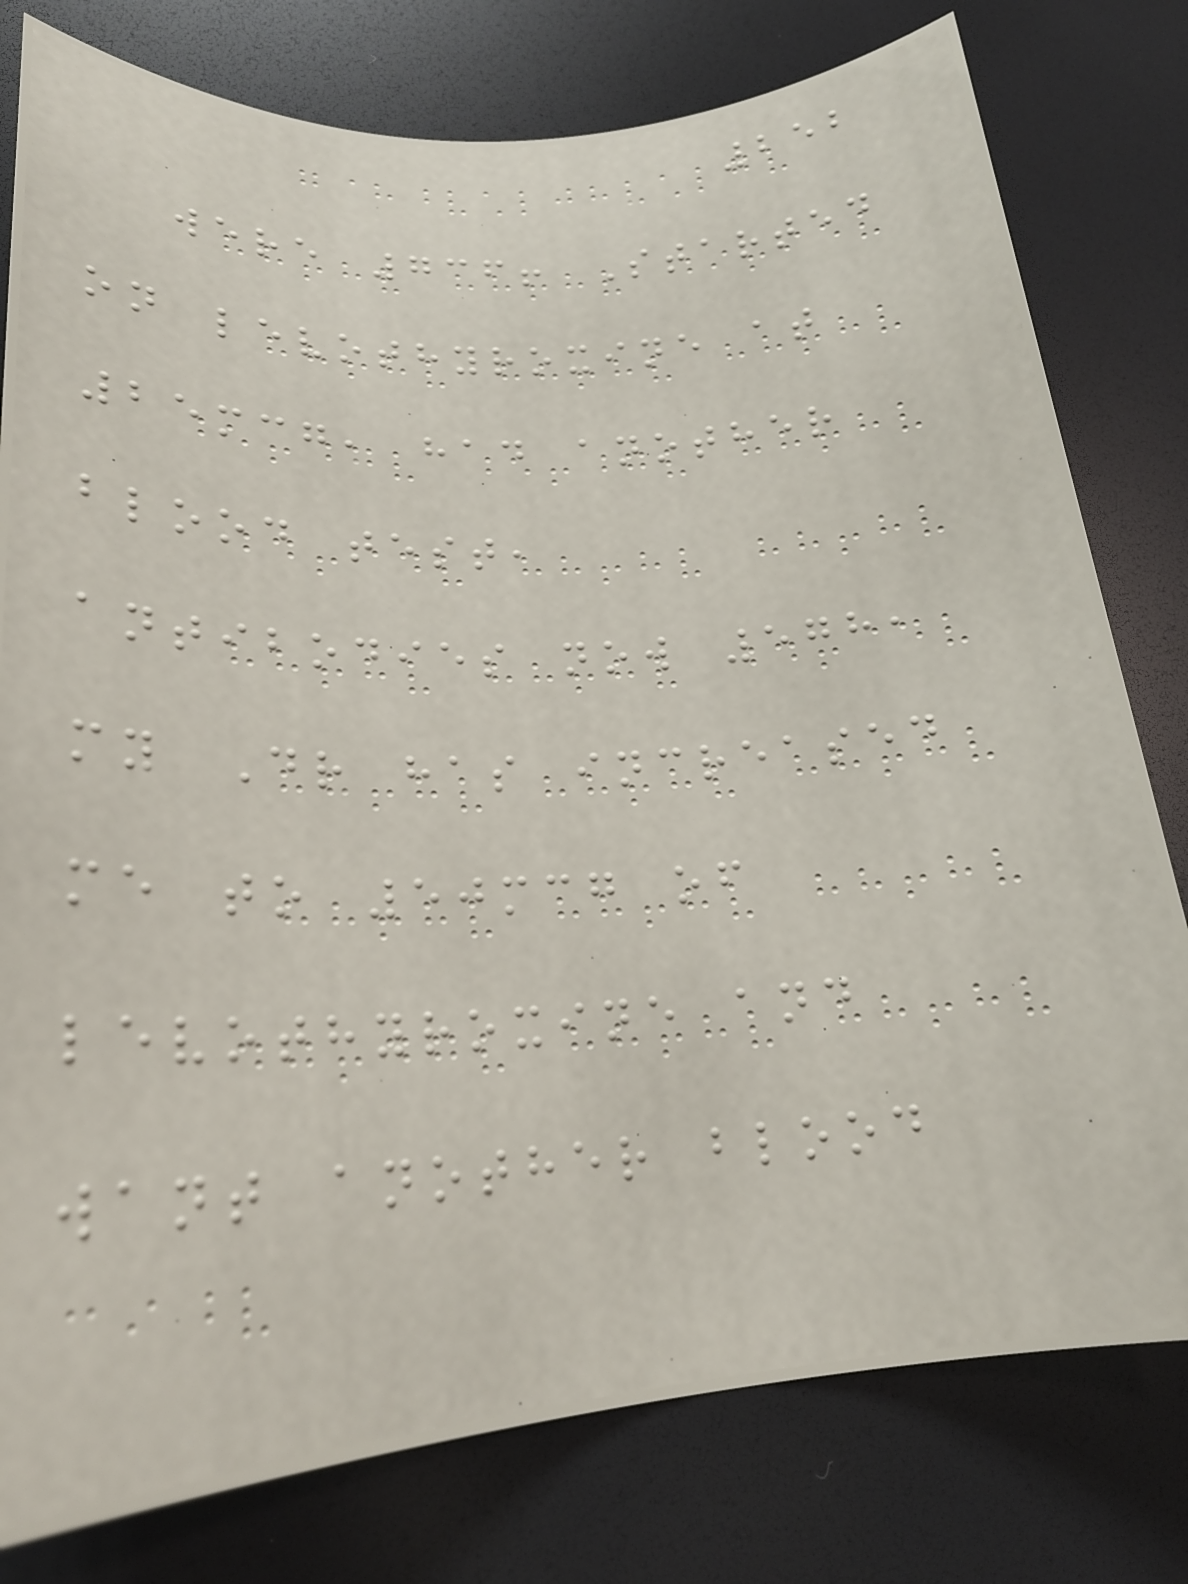252
were 736! Started
on levothyroxine at
25mcg, had another
blood test,
antibodies now 578,
my Dr has increased
me to 50mcg of
levothyroxine and
want another blood
